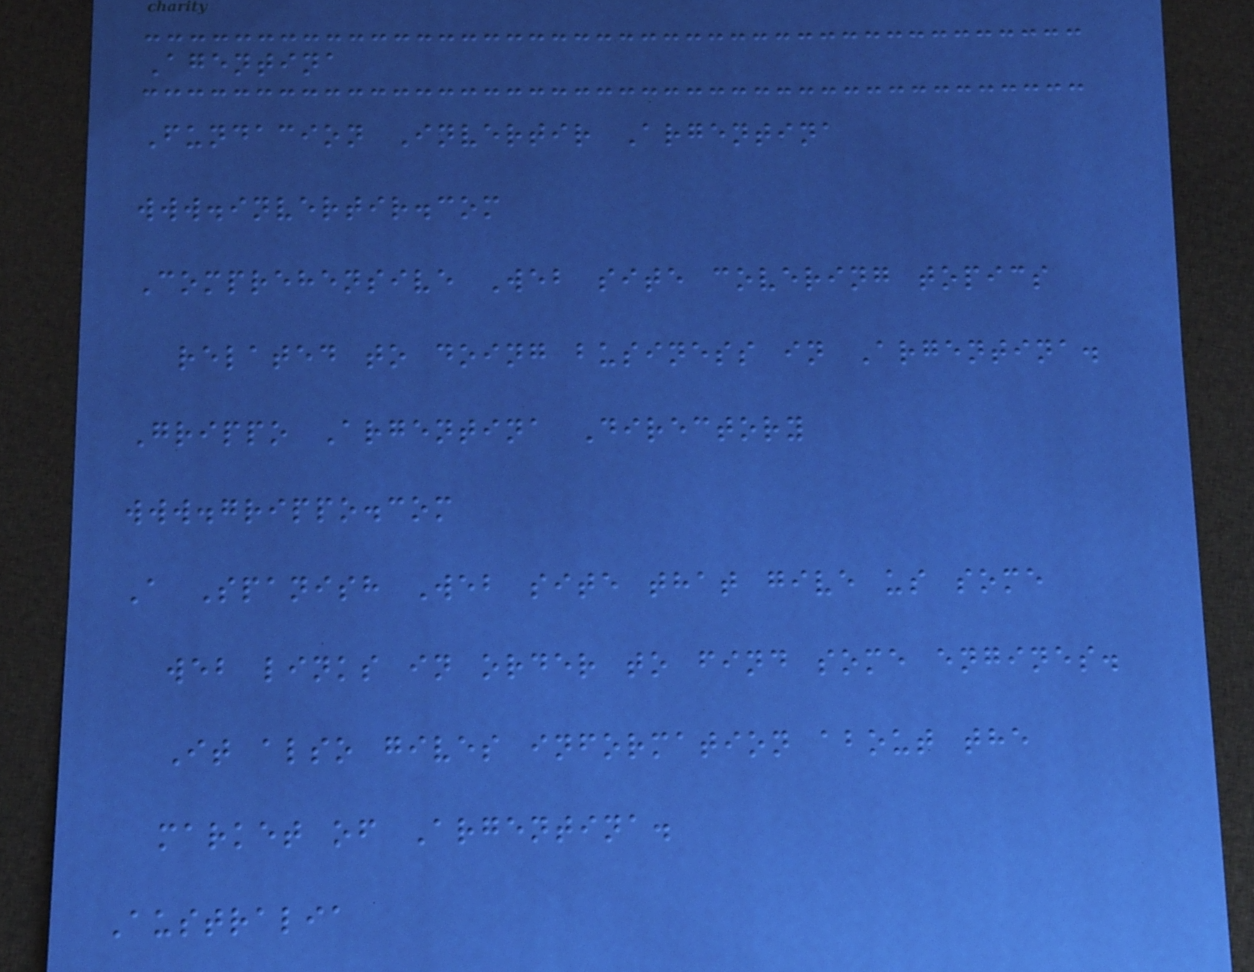Agentina
Fundacion Invertir Argentina
www.invertir.com
Comprehensive Web site covering topics
related to doing business in Argentina.
Grippo Argentina Directory
www.grippo.com
A Spanish Web site that give us some
web links in order to find some engines.
It also gives information about the
market of Argentina.
Australia
